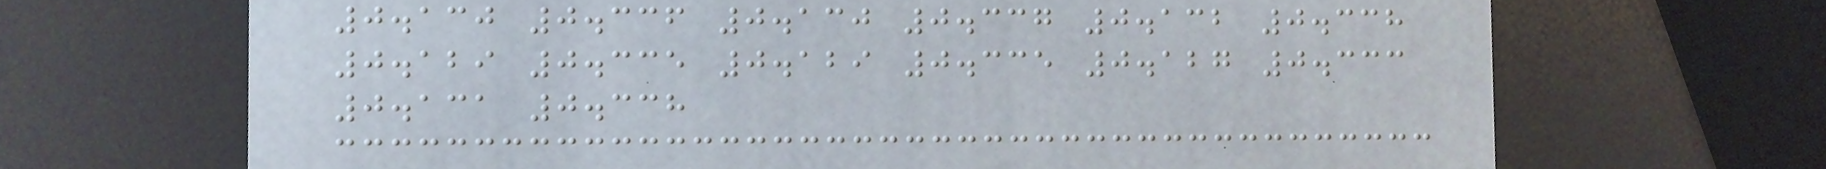0.130 0.336 0.130 0.337 0.132 0.338
0.129 0.335 0.129 0.335 0.127 0.333
0.131 0.338
